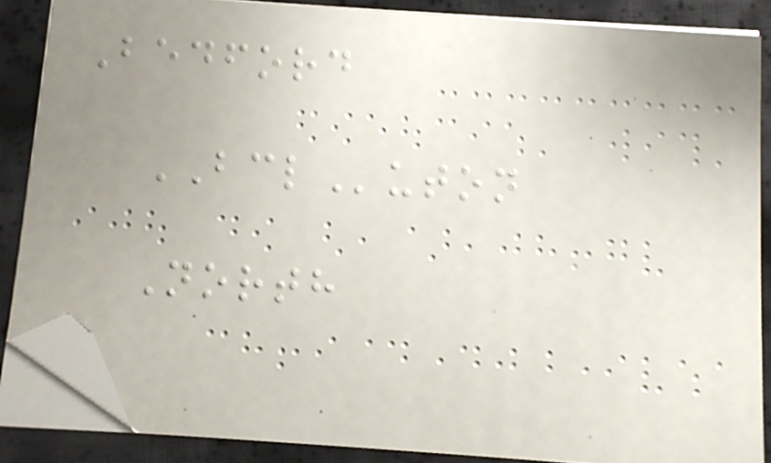Bedford
BCLuton
North
